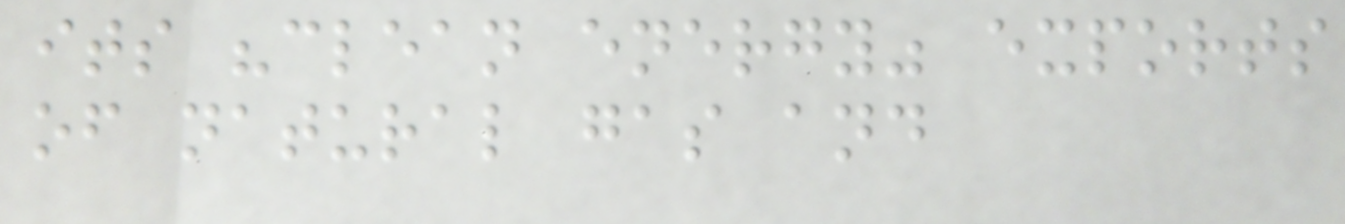its "clean energy" exports
of natural gas and
